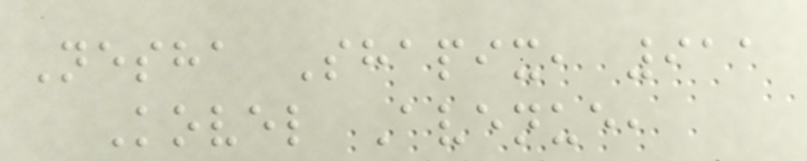Nesha Shapix, 911
Kovel Avenue,
